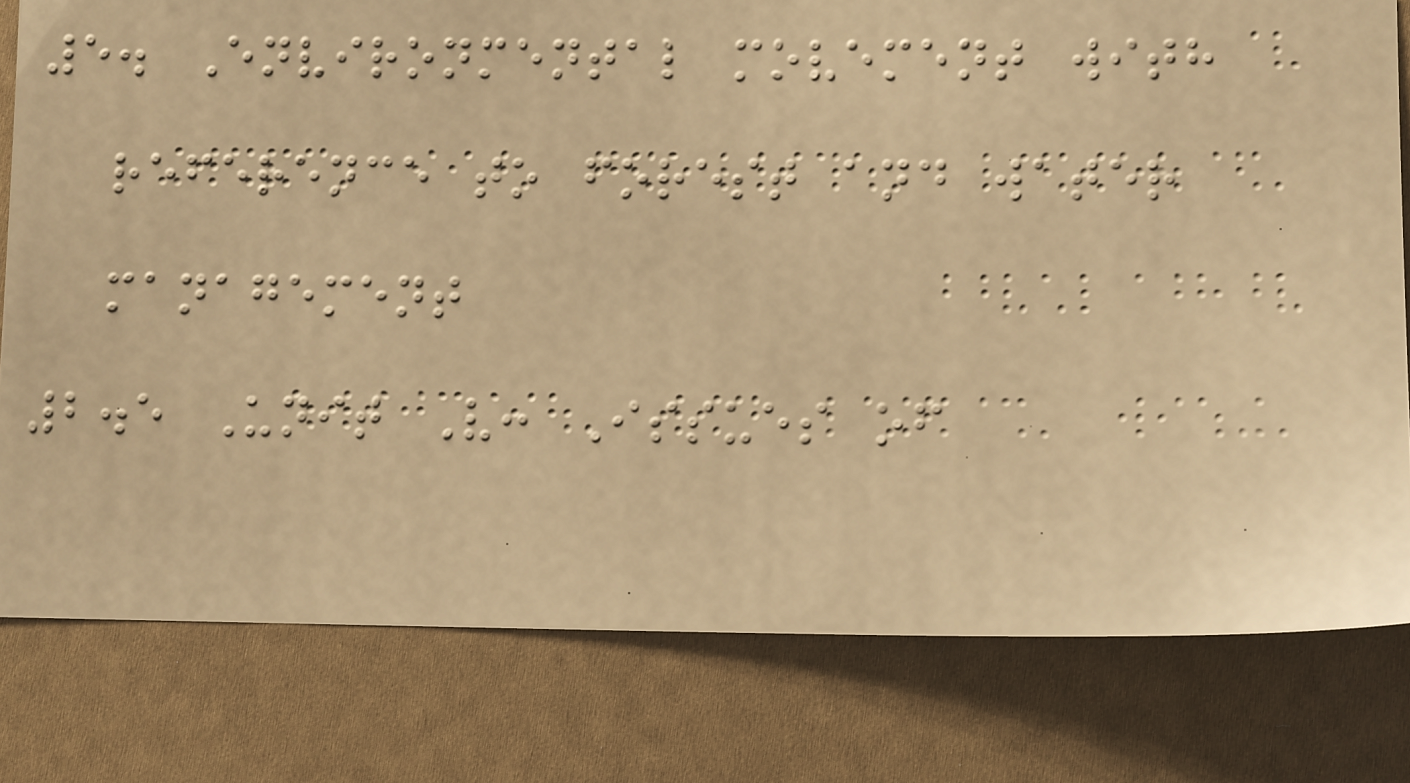5. Environmental movement with
reference to forest and water
management
2.5 Unit V: Issues of
